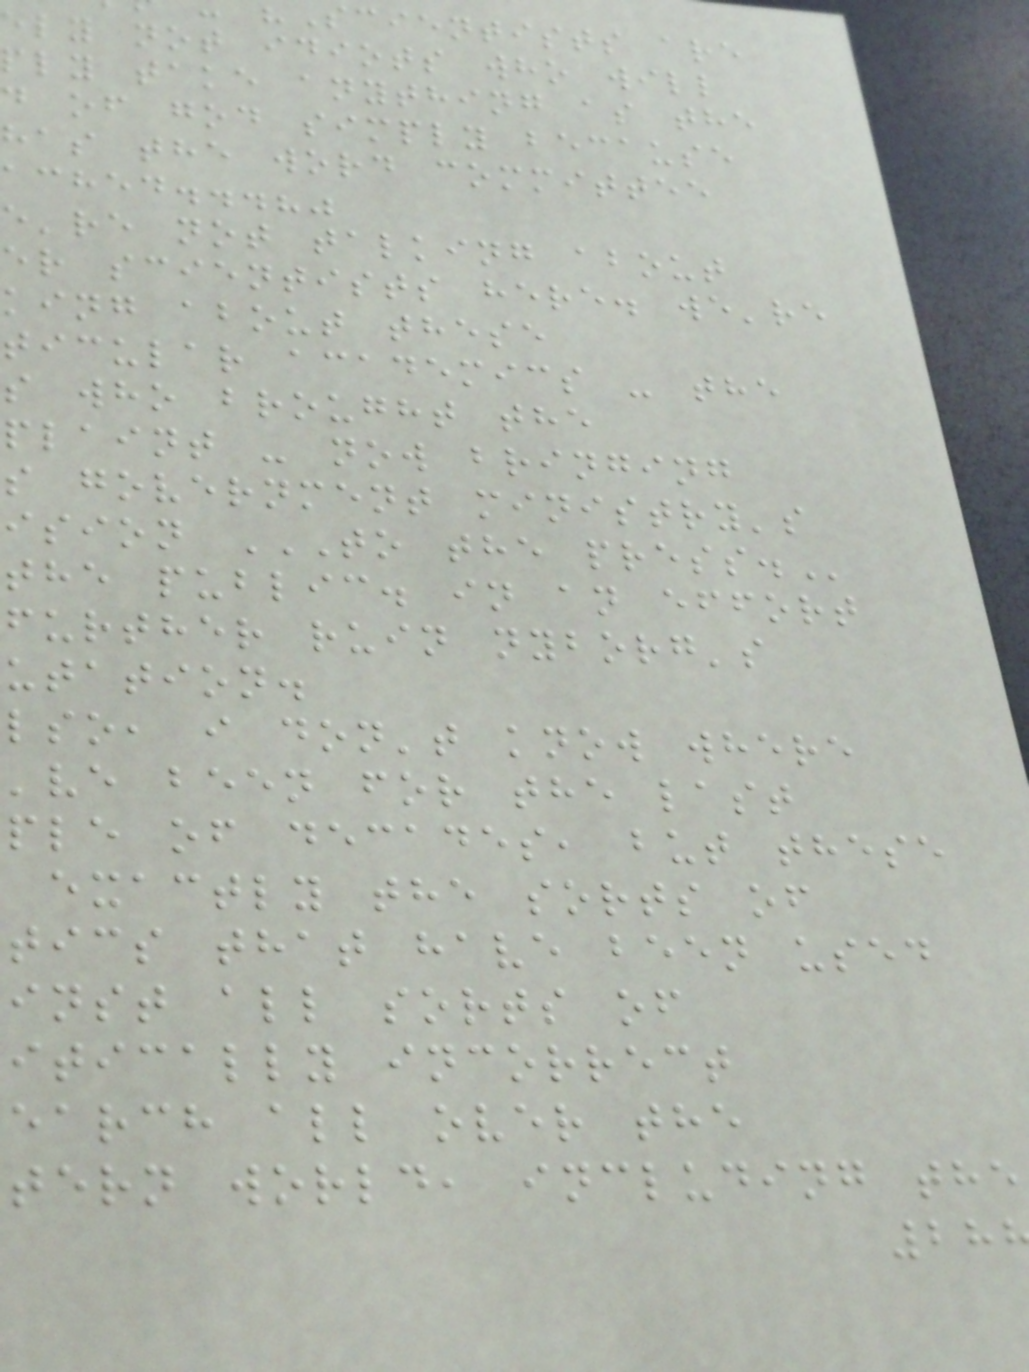scientists are
ely not idiots who will
ply take anything as the
d of god simply because
has the word committee
ached...?"
e're not talking about
er scientists here. we're
king about these
ticular academics - the
s who brought the
plaint - now bringing
s government ministry's
ision TO THE PRESS.
the public. in an effort
further ruin nyborg's
utation.
lso, i don't know where
've been for the last
ple of decades, but these
exactly the sorts of
tics that have been used
inst all sorts of
itically incorrect
earch all over the
tern world, including the
